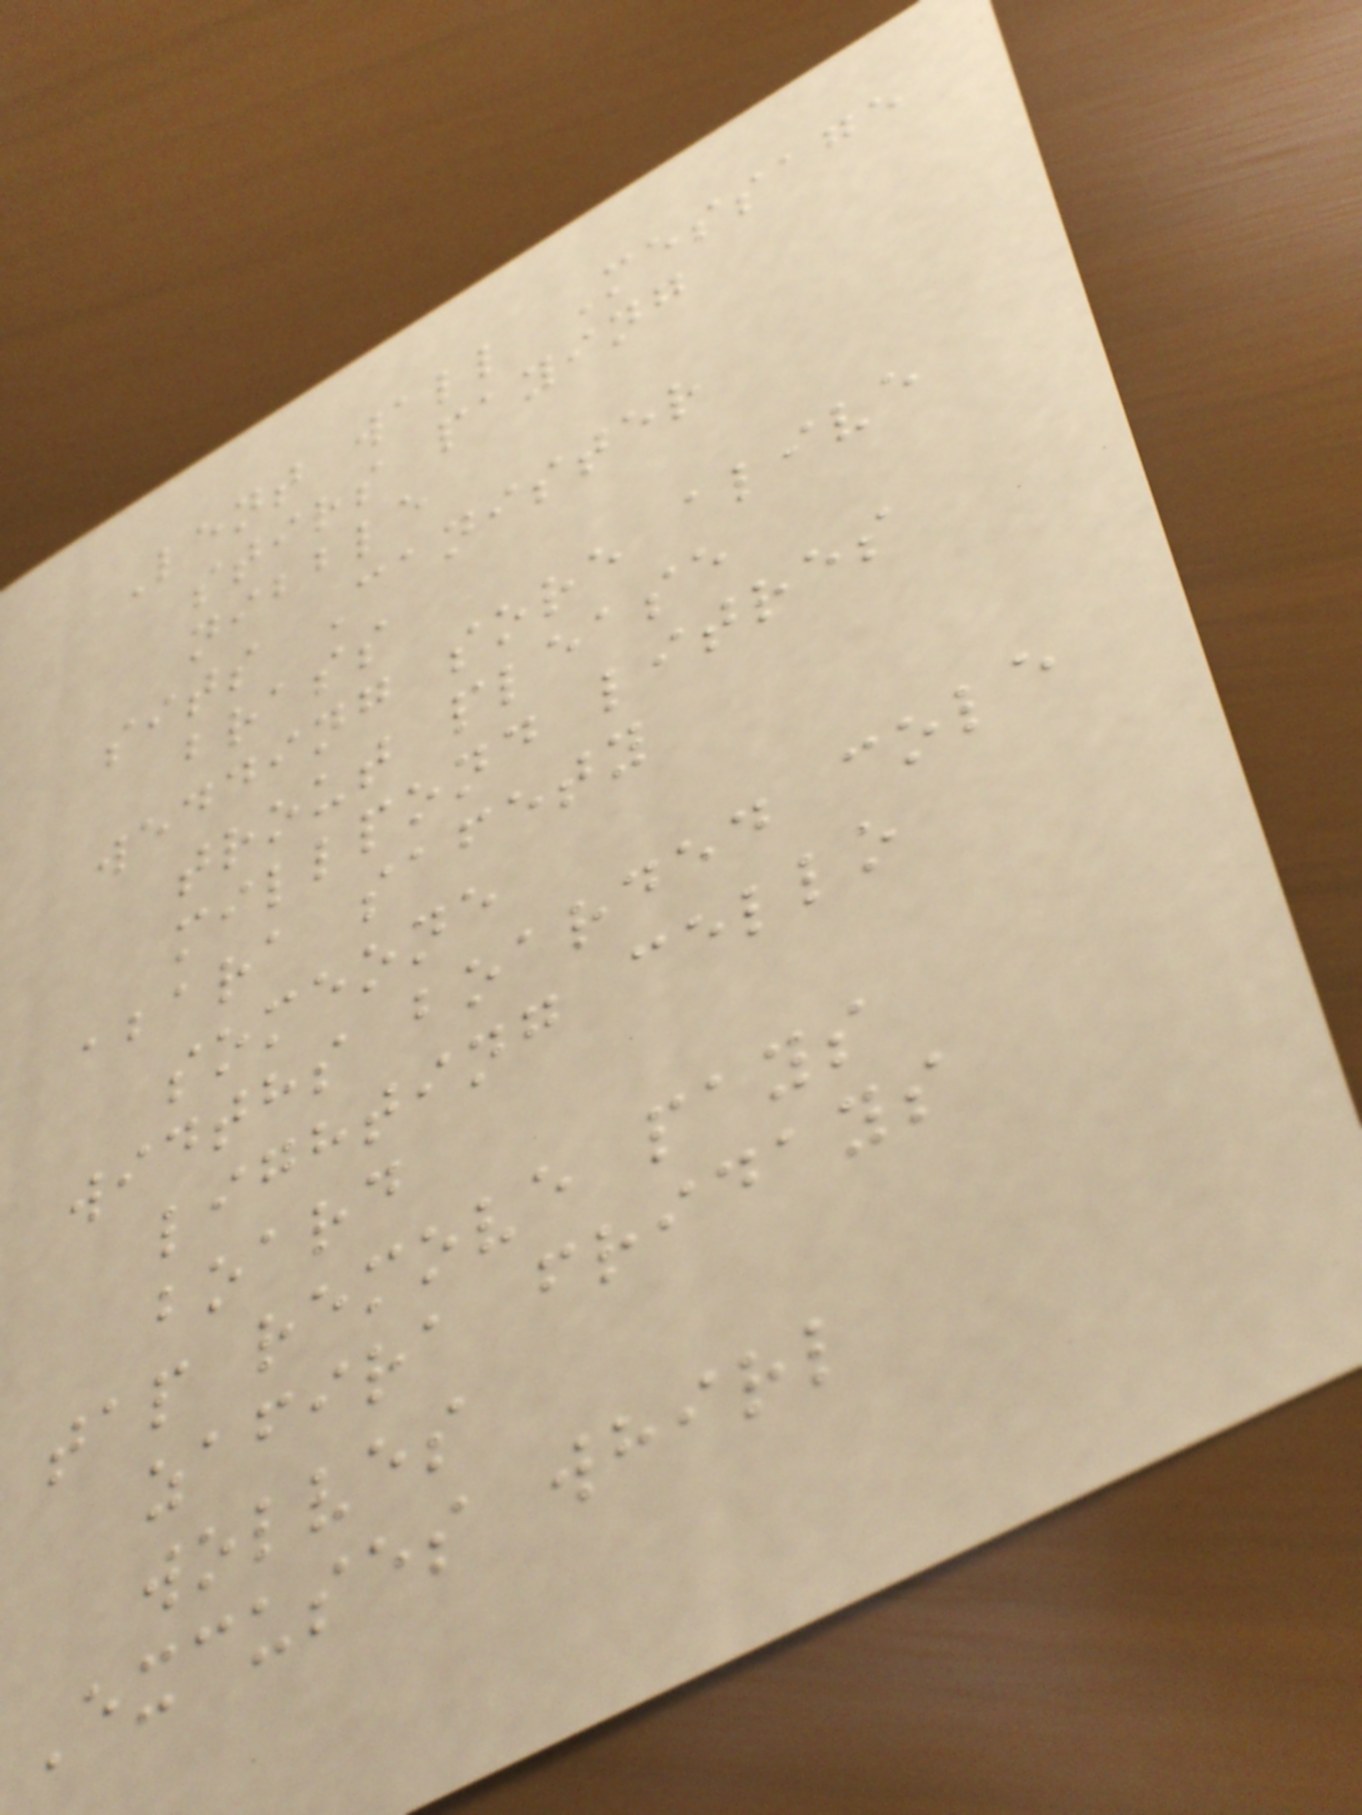Lent wall Message
stirs paying
nibble
sits Canister
brass
wedding sore alive
trout please
millpond litres
abara safety
someone
widths boarded cole
lighting cello
board
tap remove pays
zafira fridays
wolves
Excuses whirl
